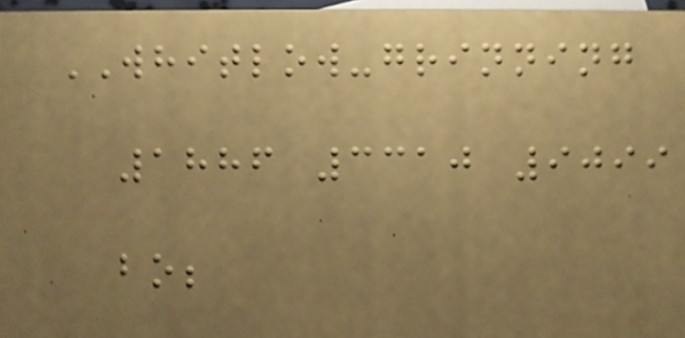WHITLOW-grinning
1886 3310 9099
bo;
